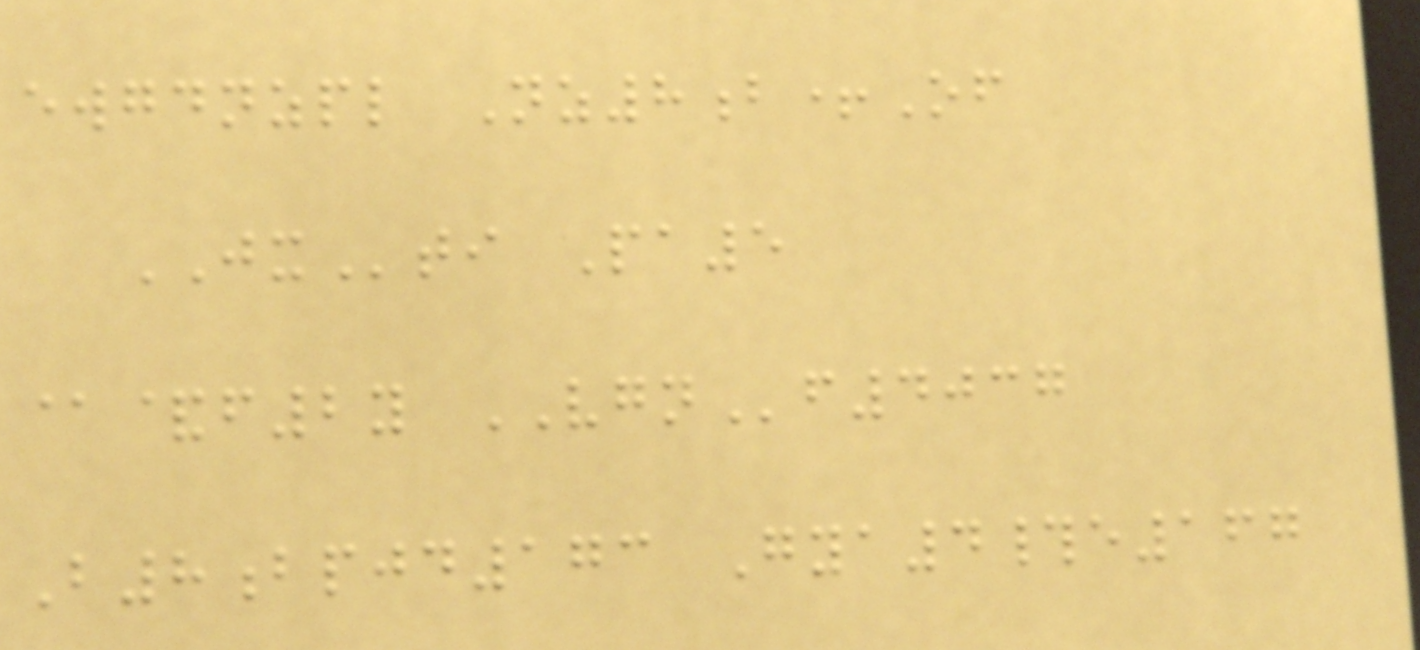ewgdnzpl Nz8b+Of
JXti Pa5
@&f2y VGNf4037
B8bpjd173 Gya4#e167
